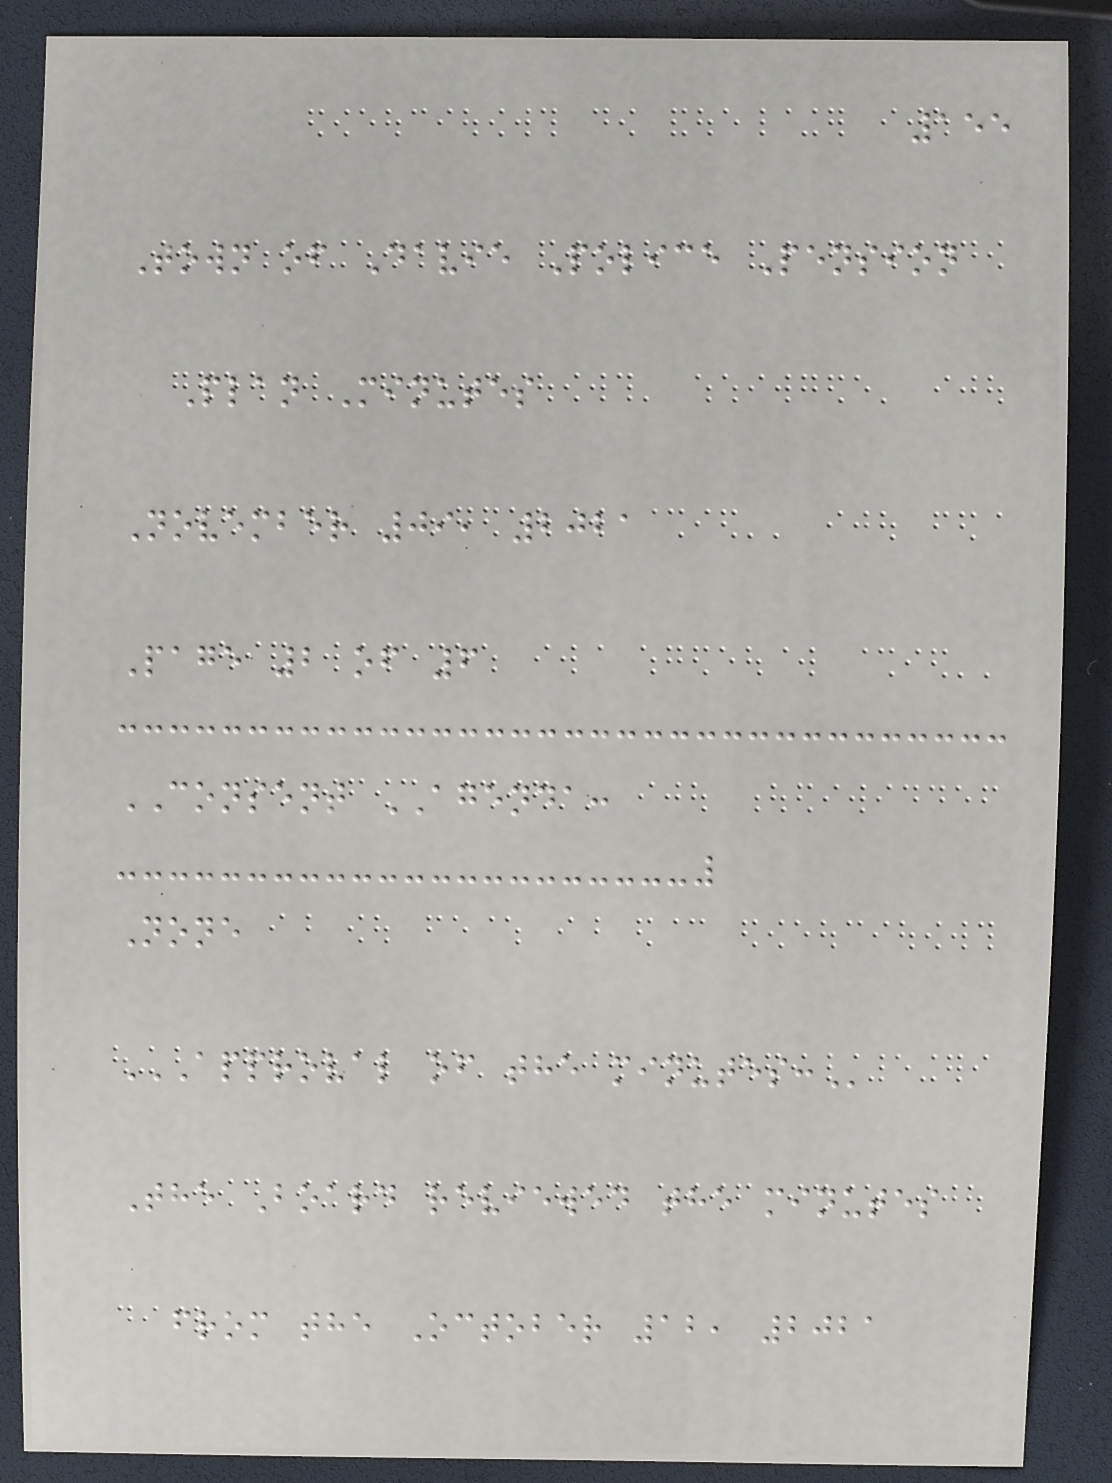155
Town of Davie Police Pension
Plan Minutes
November 09, 2021
Page 2 of 6
CONSENT AGENDA:
None
APPROVAL OF THE MINUTES:
The Board reviewed the minutes
from the October 12, 2021
